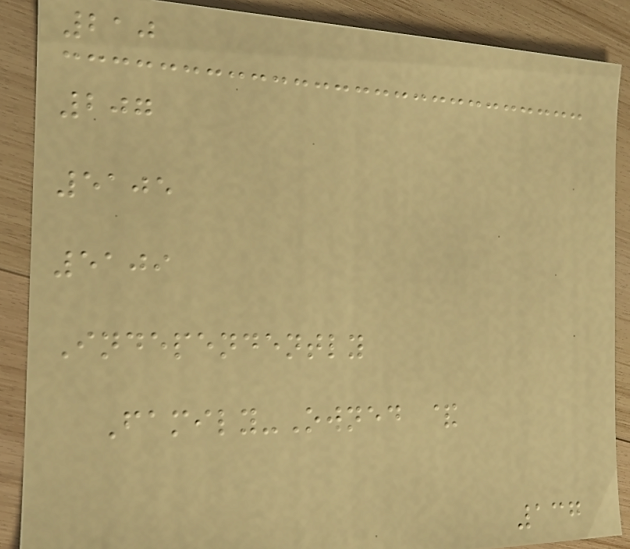210
207
5105
5109
Independently
Family-Owned &
137
